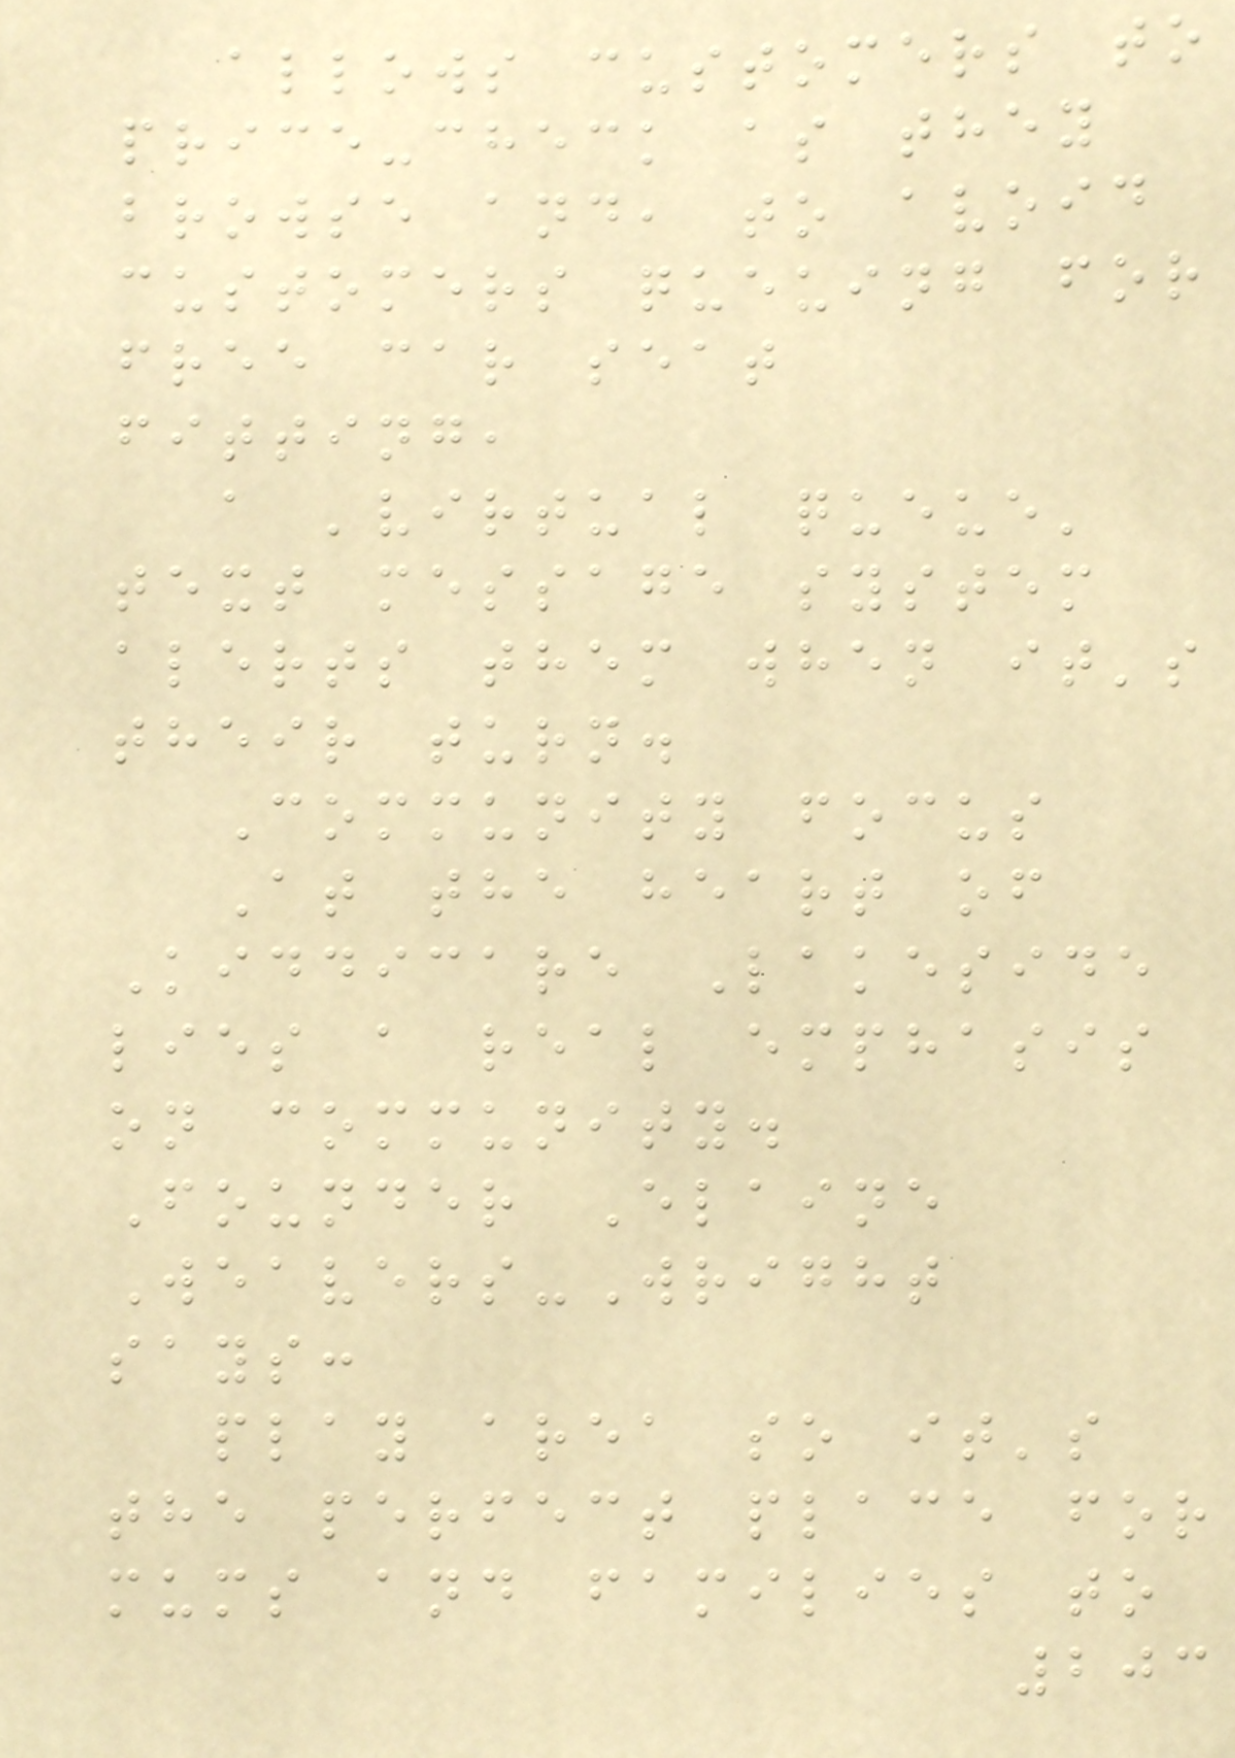allows customers to
price-check as they
browse and, to avoid
customers queuing for
free car seat
fitting,
a 'virtual queue'
text message system
alerts them when it's
their turn.
Community focus
At the heart of
Kiddicare Lakeside
lies a real emphasis
on community.
Founder Elaine
Weavers-Wright
says:
play area so it's
the perfect place for
mums and families to
203
